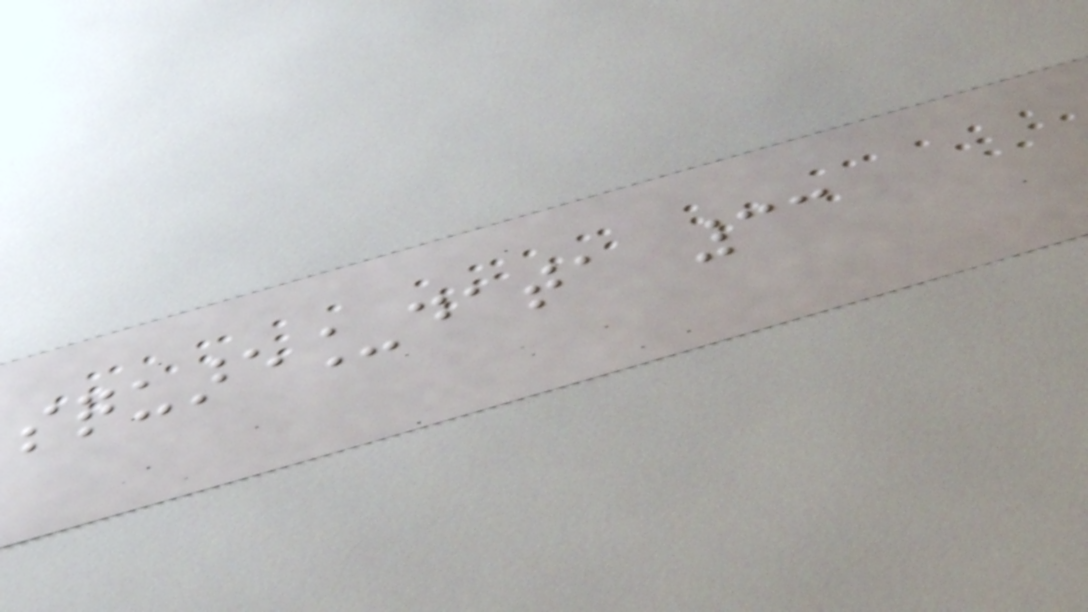square_data 33
